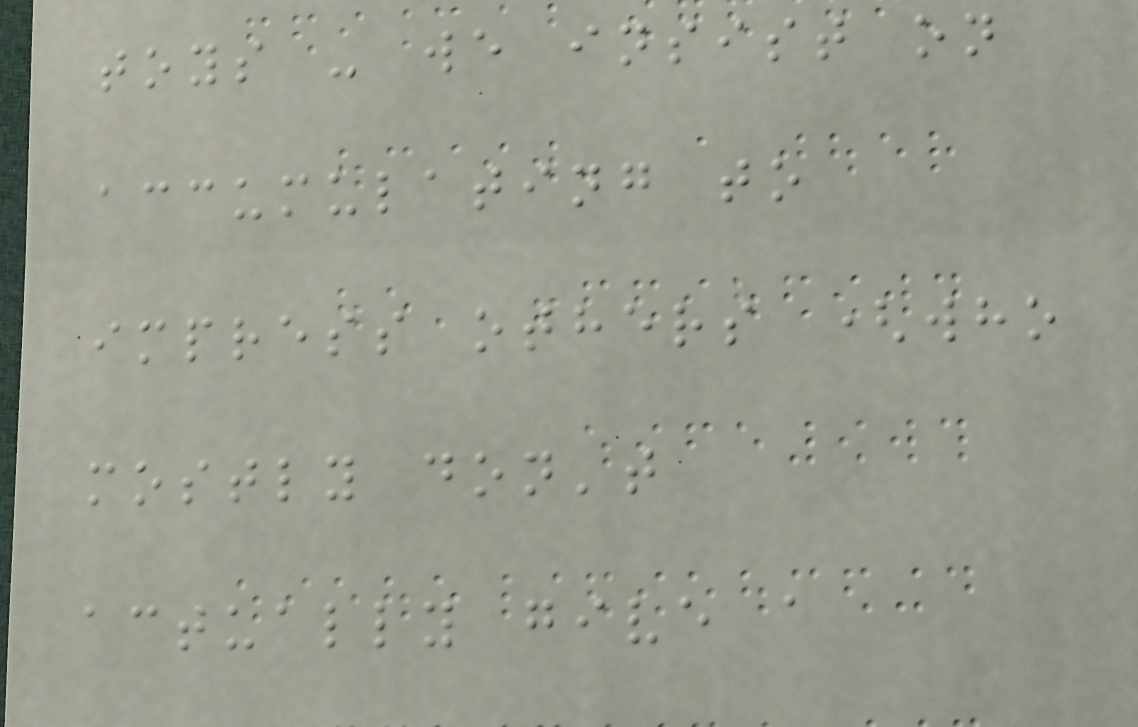toys - we insist on
accumulating to
impress others (who
mostly don't
actually give a
